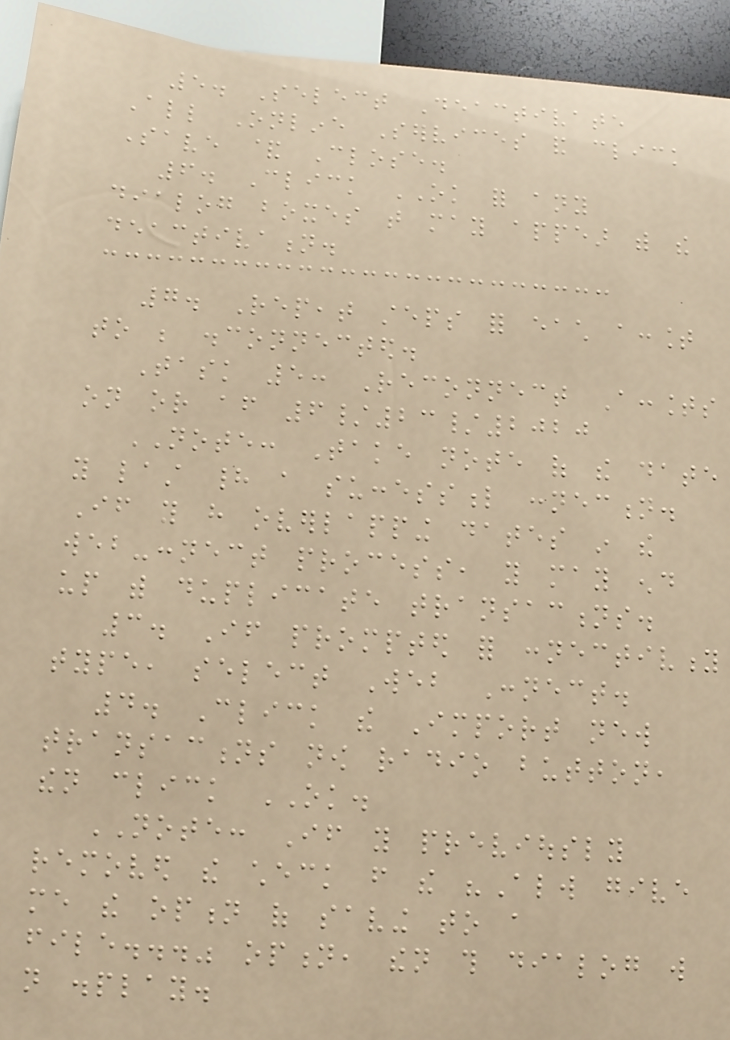5. Select Deactivate
All Online Services and click
Save & Close.
6. Click OK for any
dialog boxes that may appear with the
deactivation.
7. Repeat steps for each account
to be disconnected.
Task 5: Reconnect Accounts
on or after 6/23/2020
NOTE: Take note of the date
you last had a successful connection.
If you have overlapping dates in the
web-connect process, you may end
up with duplicate transactions.
3. If prompted for connectivity
type, select Web Connect.
4. Click the Import new
transactions now radio button,
then click OK.
NOTE: If you previously
removed the check from the "Always give
me the option of saving to a
file..." option, then this dialog will
not display.
